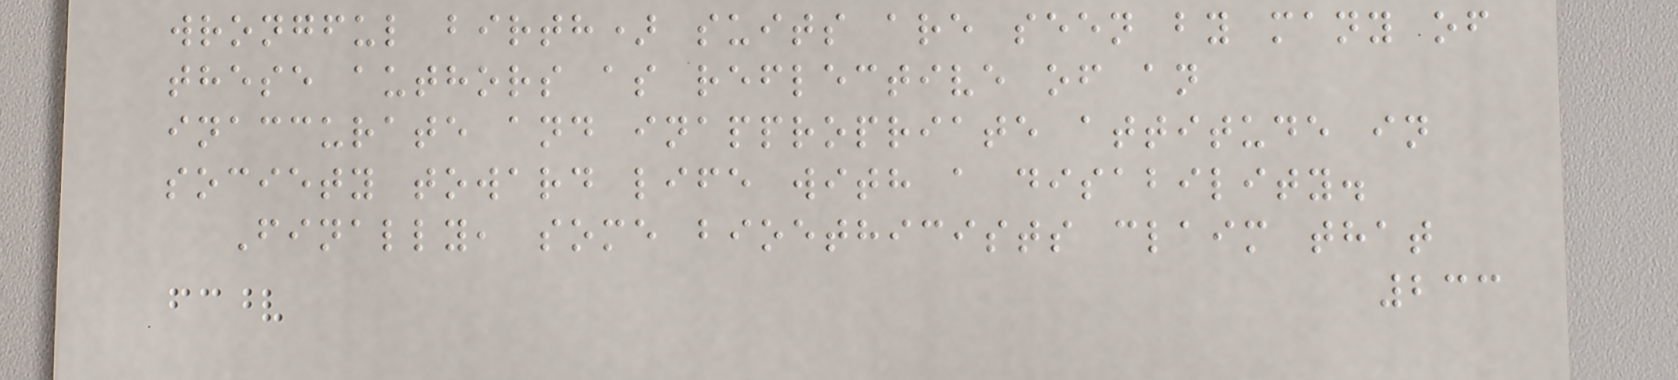wrongful birth) suits are seen by many of
these authors as reflective of an
inaccurate and inappropriate attitude in
society toward life with a disability.
Finally, some bioethicists claim that
233
